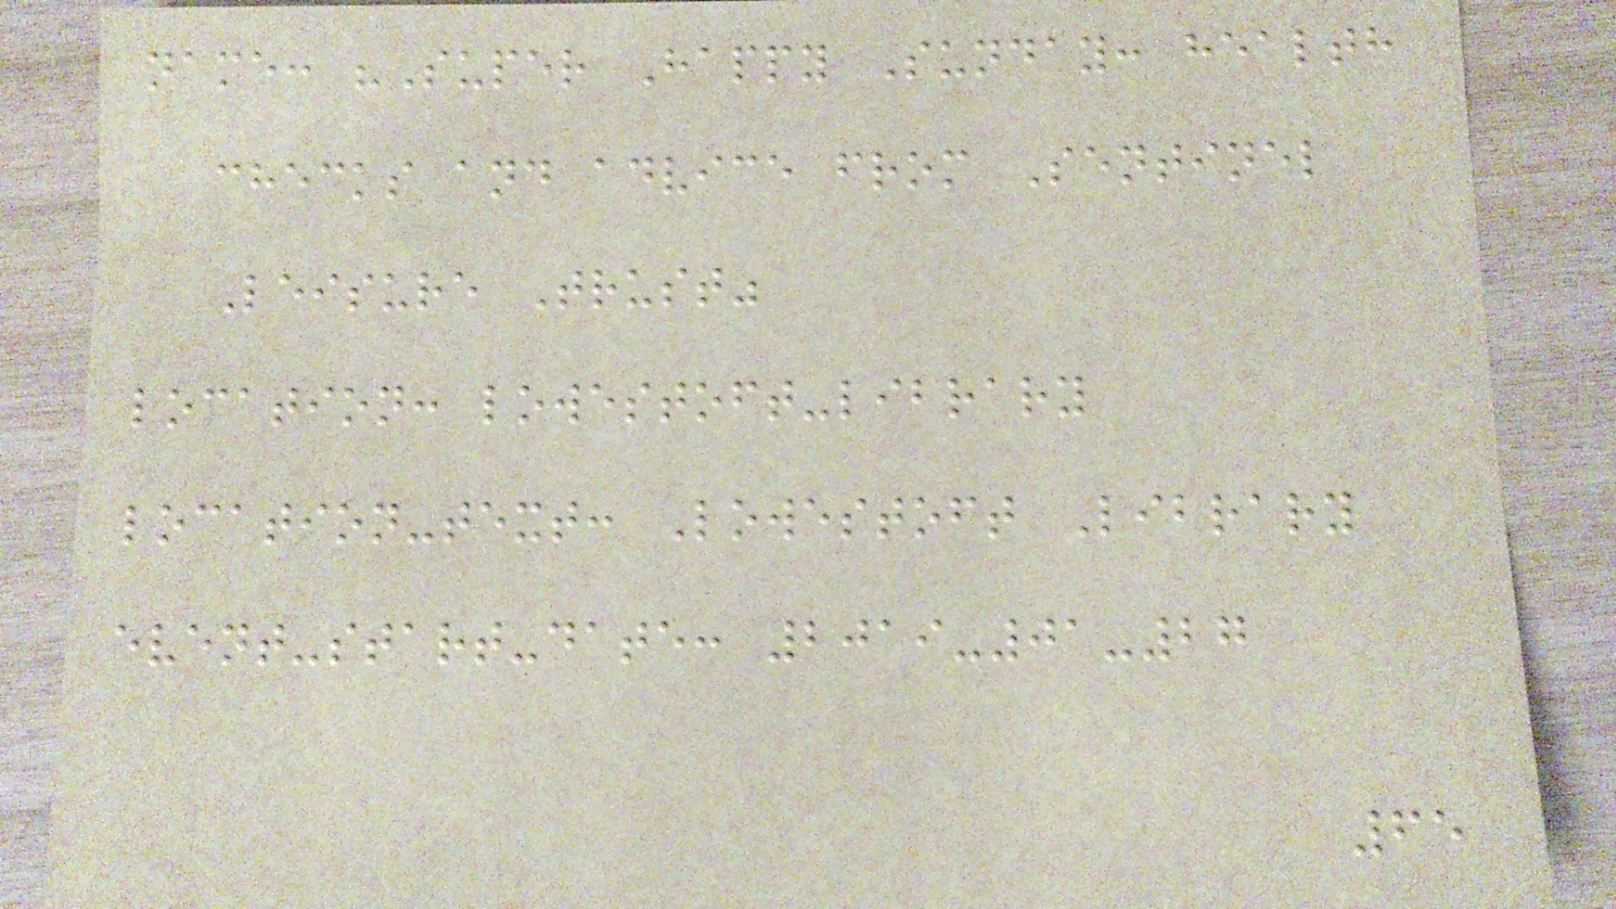name: "Super Happy Sunday: health
checks and advice from Sentinel
Leisure Trust"
location: lowestoft-library
location-text: Lowestoft Library
event-start-date: 2019-01-27
65
